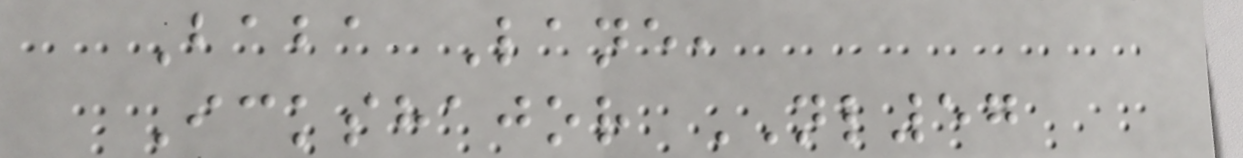Baba Lane,
Ickshajor NL57
